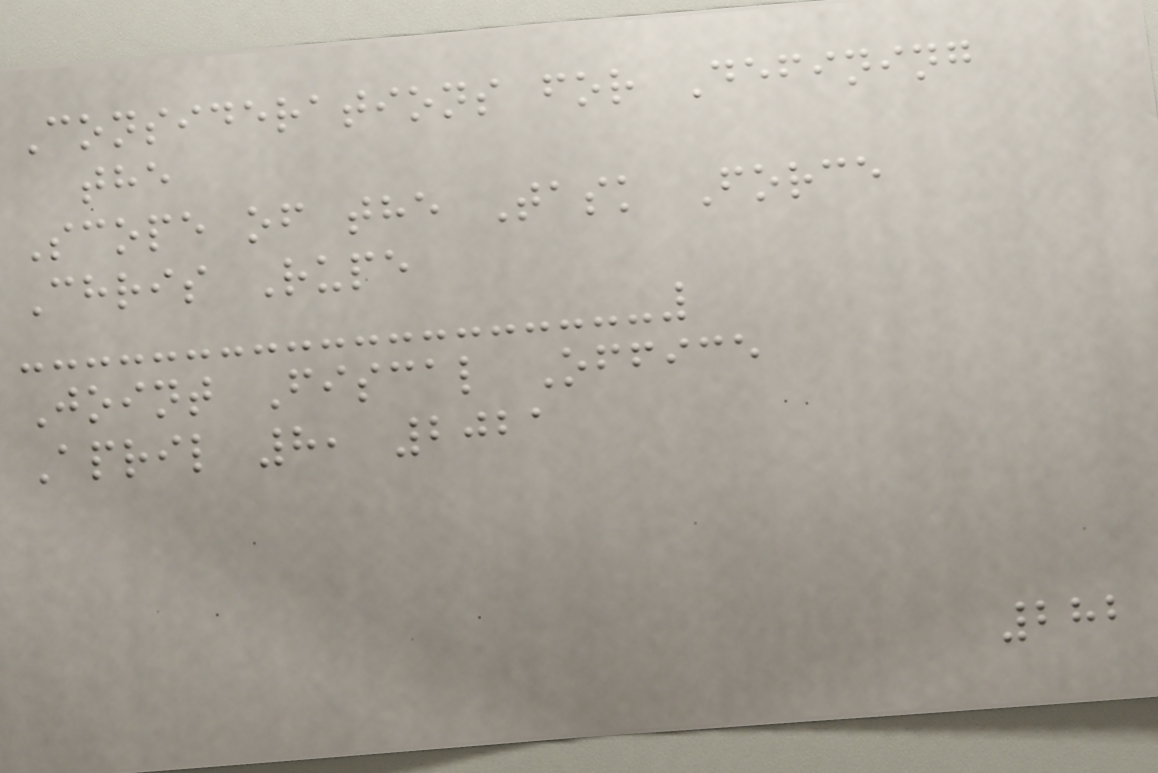Considerations for Defining
the
Scope of the Task Force
Chris Rupe
Joint Fiscal Office
April 8, 2021
282
